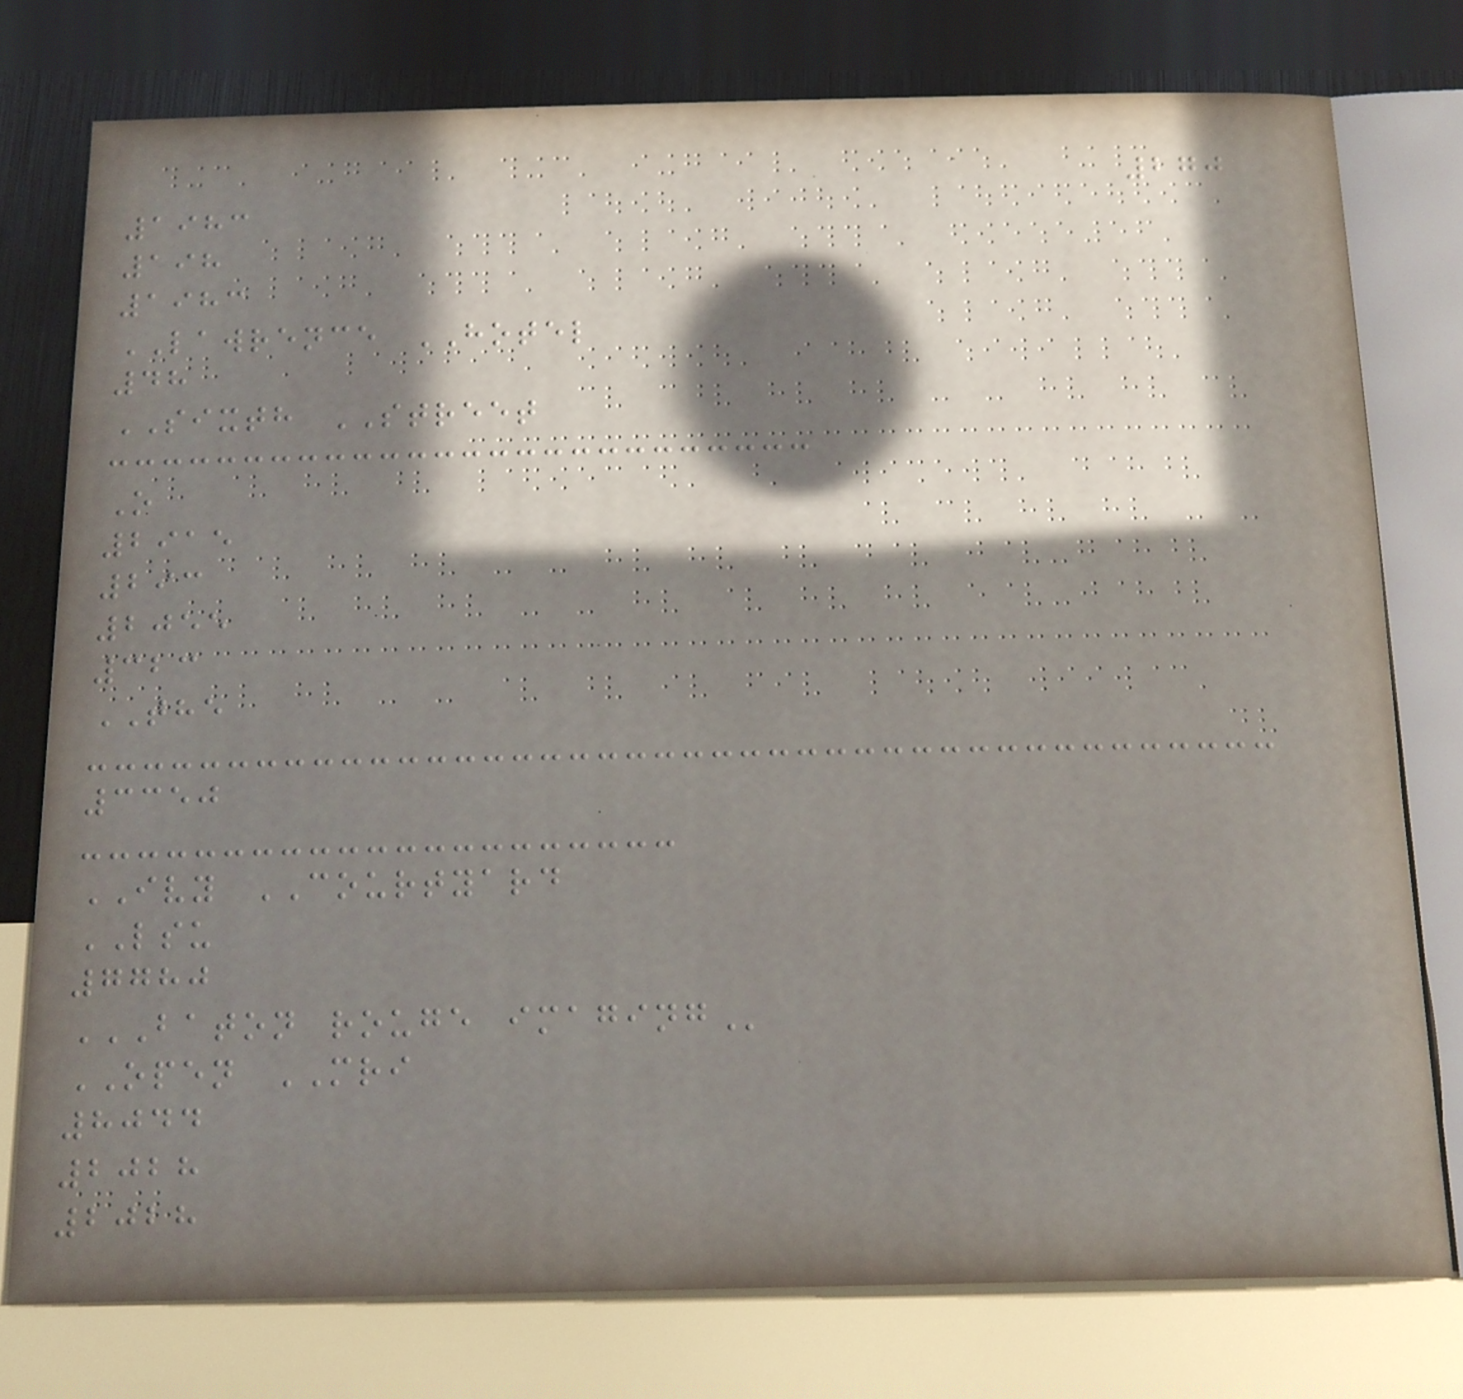270
1983
198
1983
LAWRENCE HOTEL
48
SIXTH STREET
O
2915
293
2055
323
THE
3350
IVY COURTYARD
LSU
7780
BATON ROUGE IMAGING
OPEN MRI
8044
2028
2028
